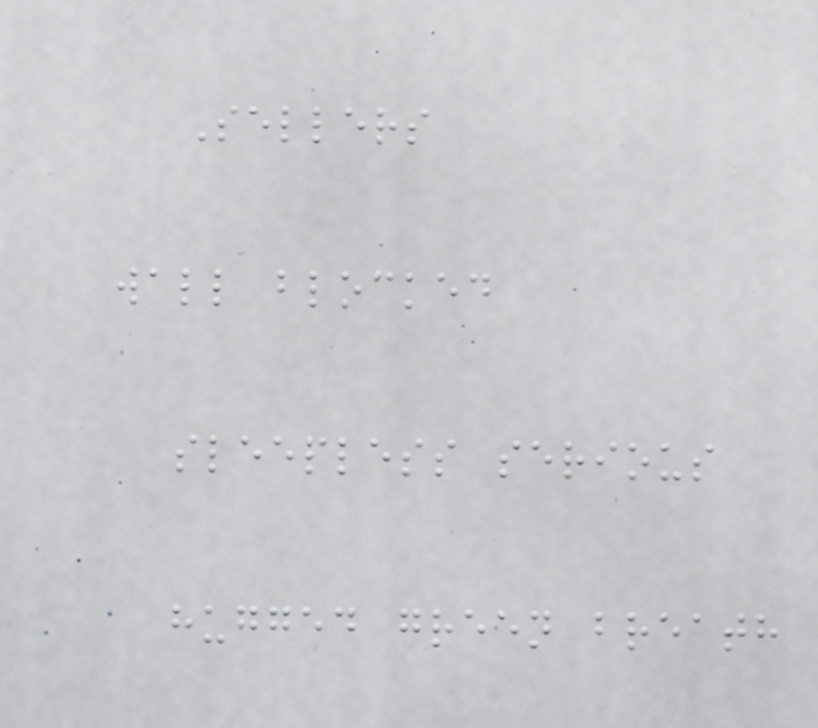Sellers
wall blocked
sleepless serious
hugged green breath
